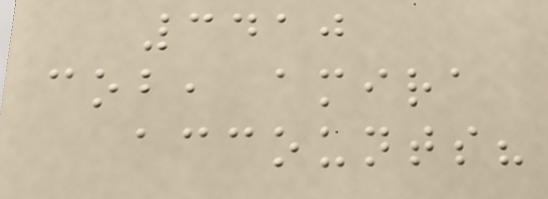3410
cob, amira
accounts?
